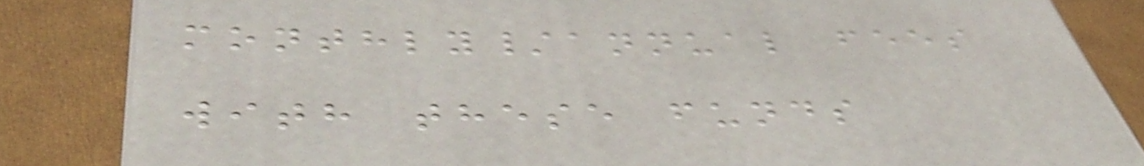monthly/annual fees
with these funds
